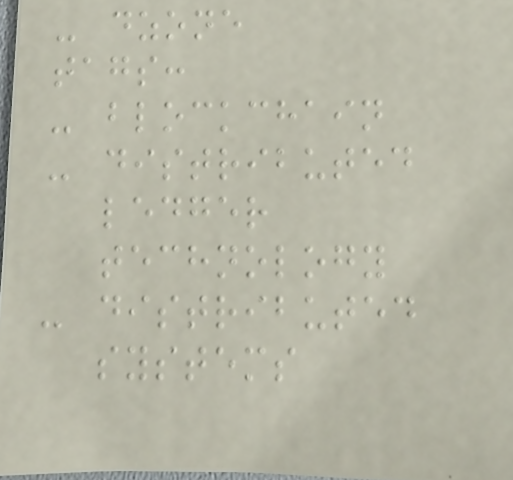- dzone
tags:
- blockchain
- distributed
ledger
technology
- distributed
systems
